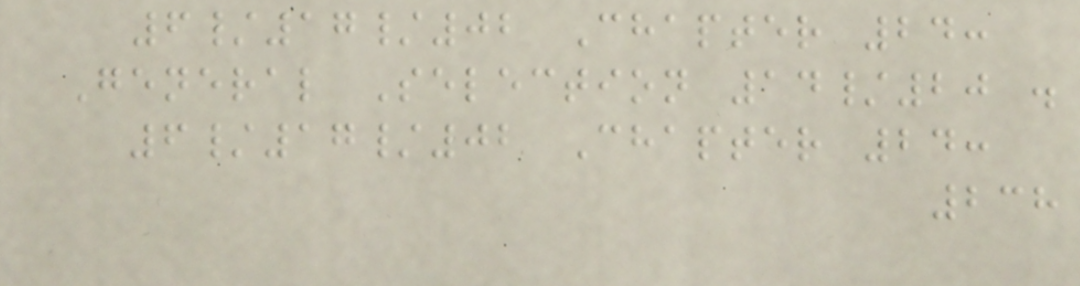6/17/02 Chapter 24:
General Selection 14/20 .
6/17/02 Chapter 24:
238
